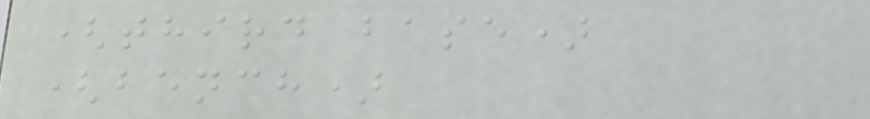(third base)
(bench)
